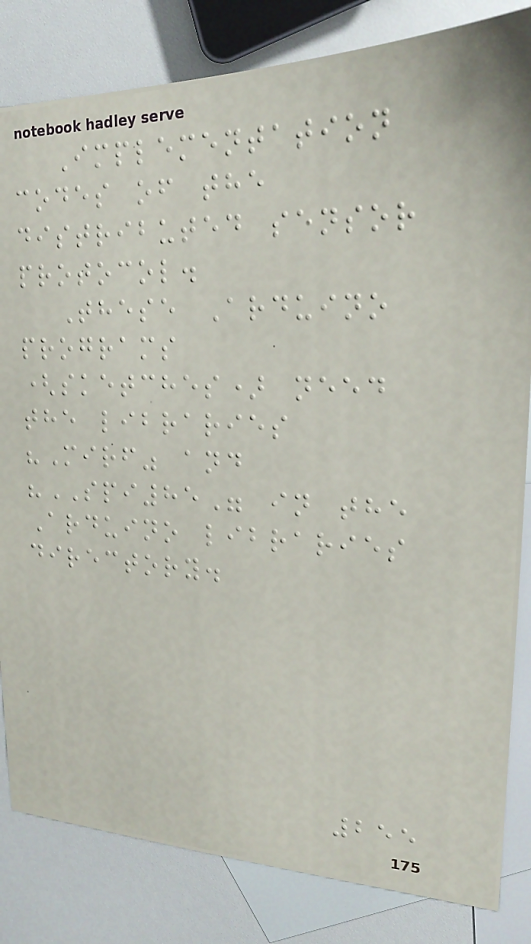Implementation
codes of the
distributed sensor
protocol.
These Arduino
programs
(sketches) need
the libraries
"Mirf" and
"SPI85" in the
Arduino libraries
directory.
255
